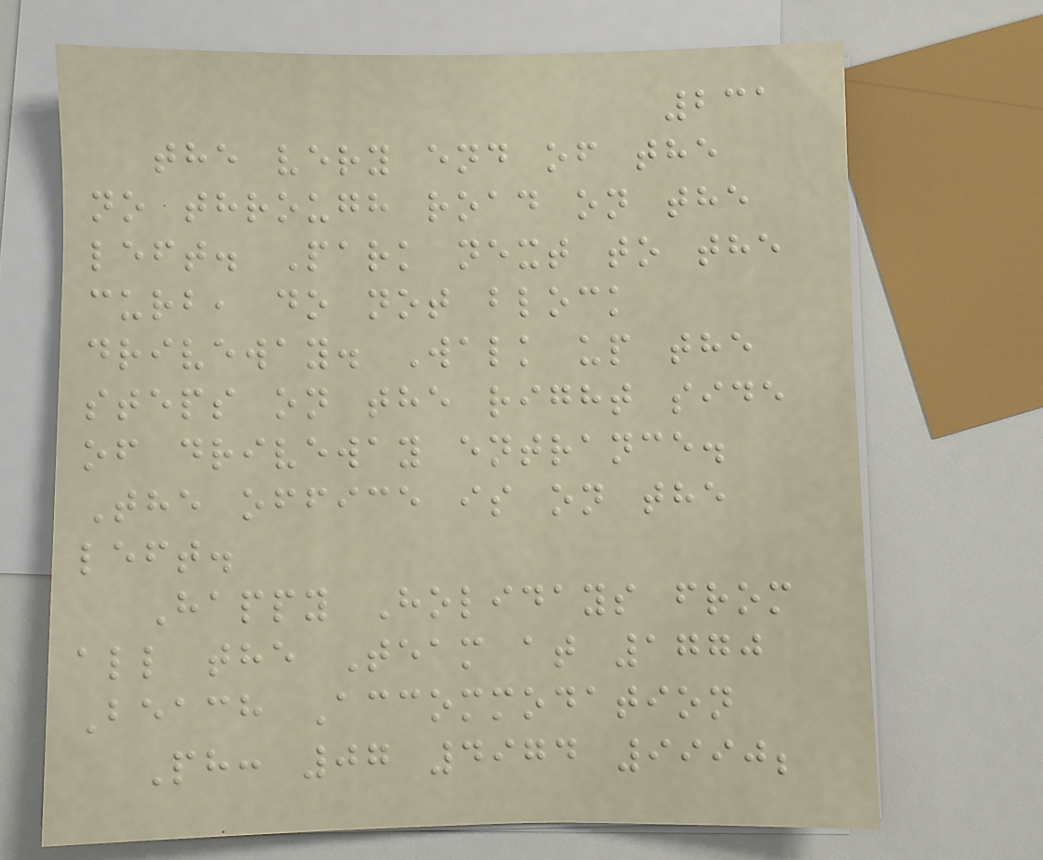231
the very end of the
no through road on the
left. Park next to the
curb, do not block
driveway. Walk up the
steps on the right side
of driveway entrance.
The office is on the
left.
Happy Holidays from
all the Team at 1770
Beach Accommodation
Ph: 07 4974 9990;
